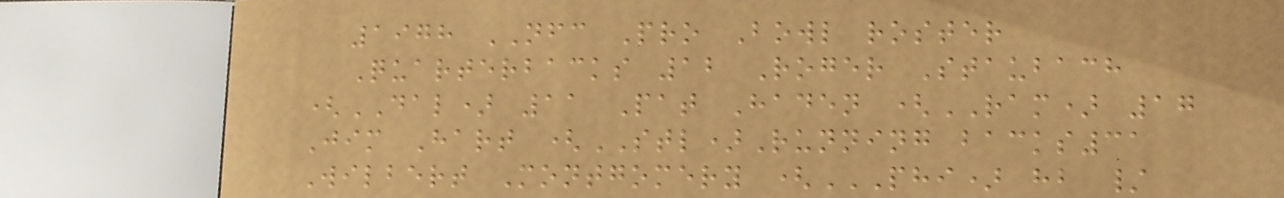1978 NFC Pro Bowl roster
Quarterbacks 12 Roger Staubach
(DAL) 11 Pat Haden (RAM) 17
Jim Hart (STL)Running backs31
Wilbert Montgomery (PHI) HB /
